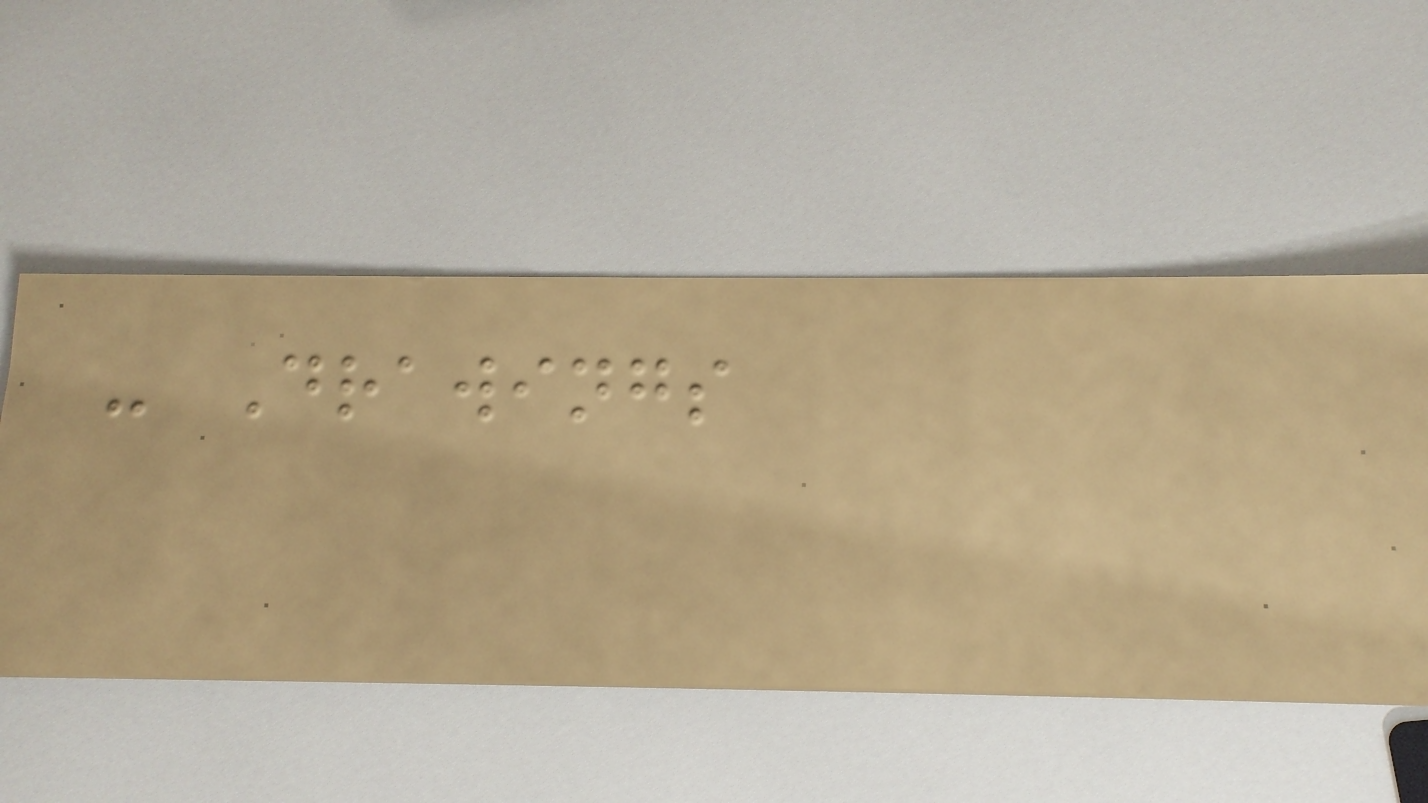- Drawings
